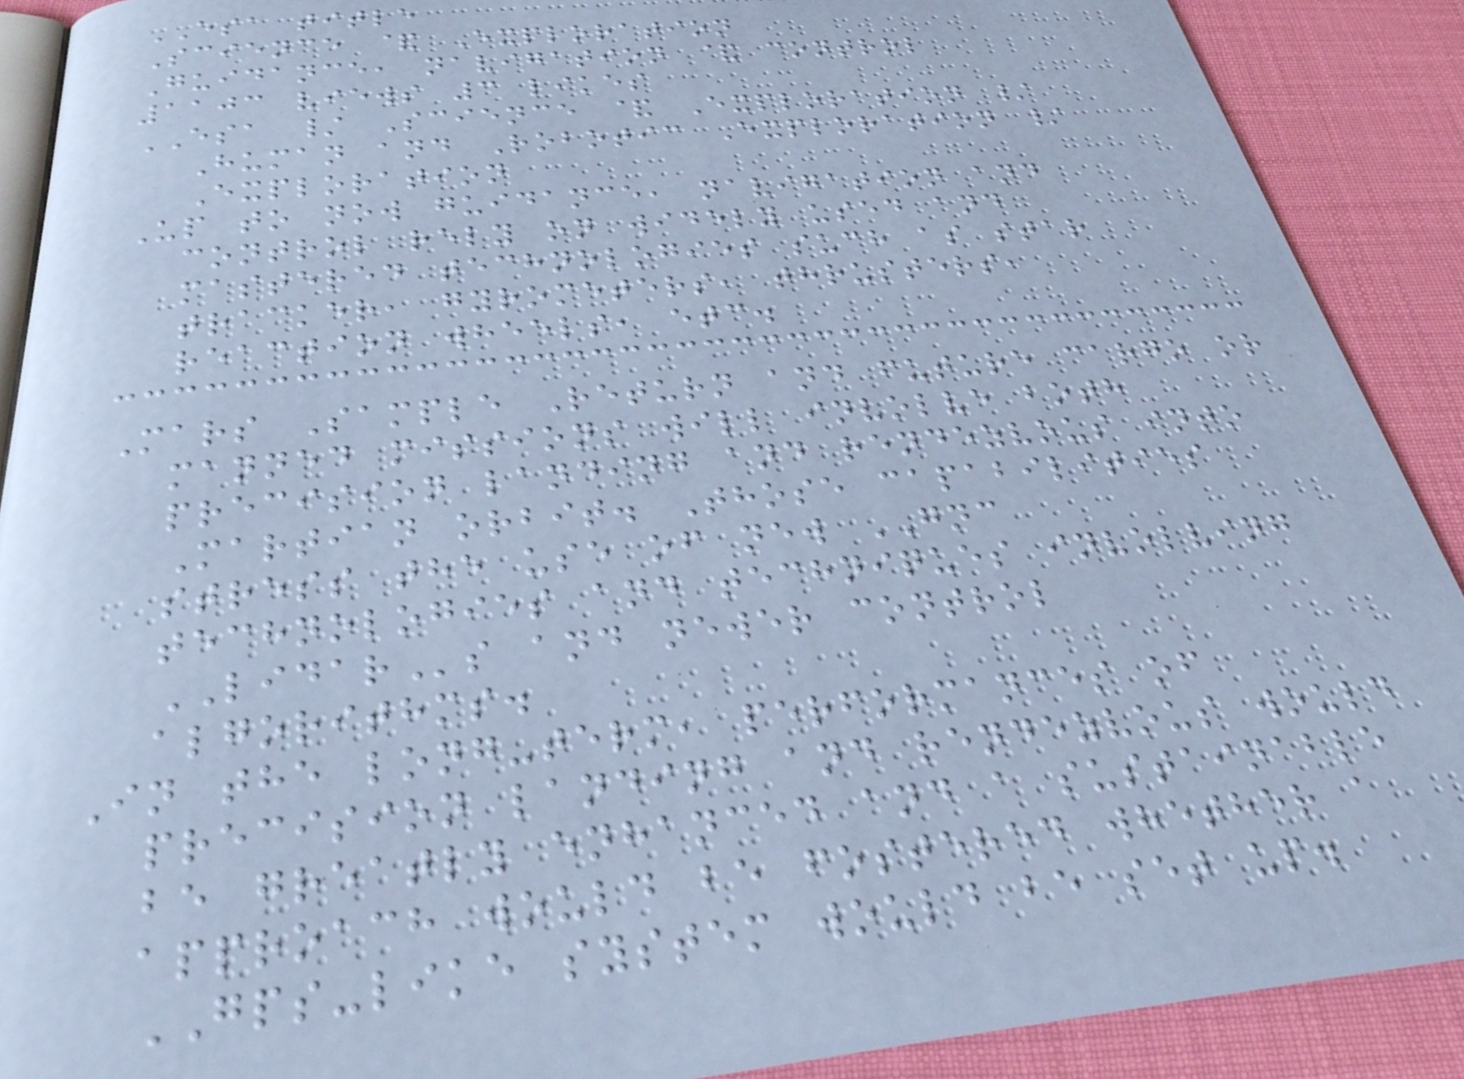ESA title
Science & Exploration
Guidance, navigation & control
1103 views 3 likes
ESA / Science & Exploration /
Human and Robotic Exploration /
Exploration
Up to now guidance, navigation and
control rely on widely used and
mastered technologies such as star
tracker, gyrometers, thrusters,
reaction wheels, etc.
Mars Sample Return and future cargo or
manned missions will involve both
precision landing and rendezvous into
Martian orbit. Those capabilities
stress the use of new GNC
technologies and techniques involving
LIDARs and newer control
algorithms.
In the long-term, performances of
precision landing and rendezvous would
be greatly enhanced and a sustainable
approach would be fostered whether a
GPS-like system would be set up.
